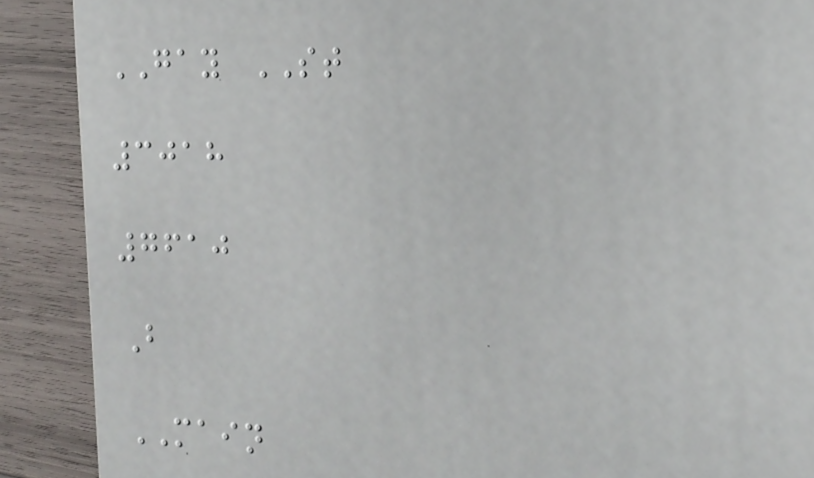GAY ST
3018
7610
B
MAIN
